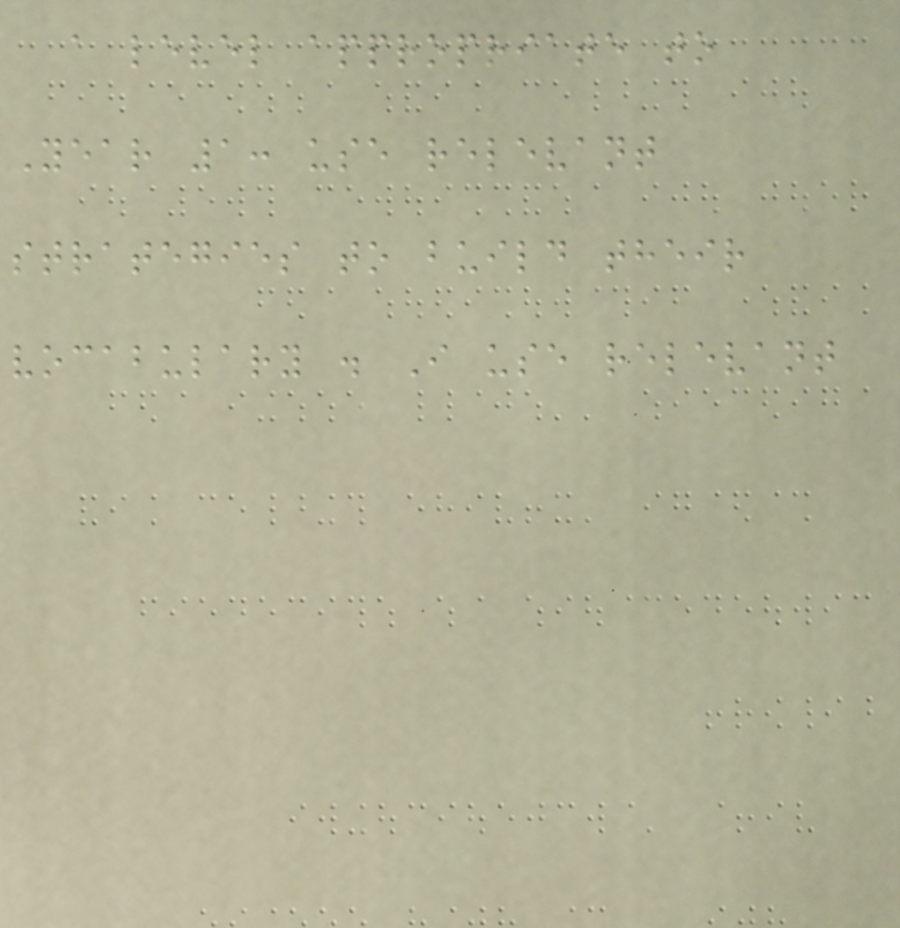a level appropriate to
Year 1: use relevant
strategies to build their
vocabulary . I use relevant
